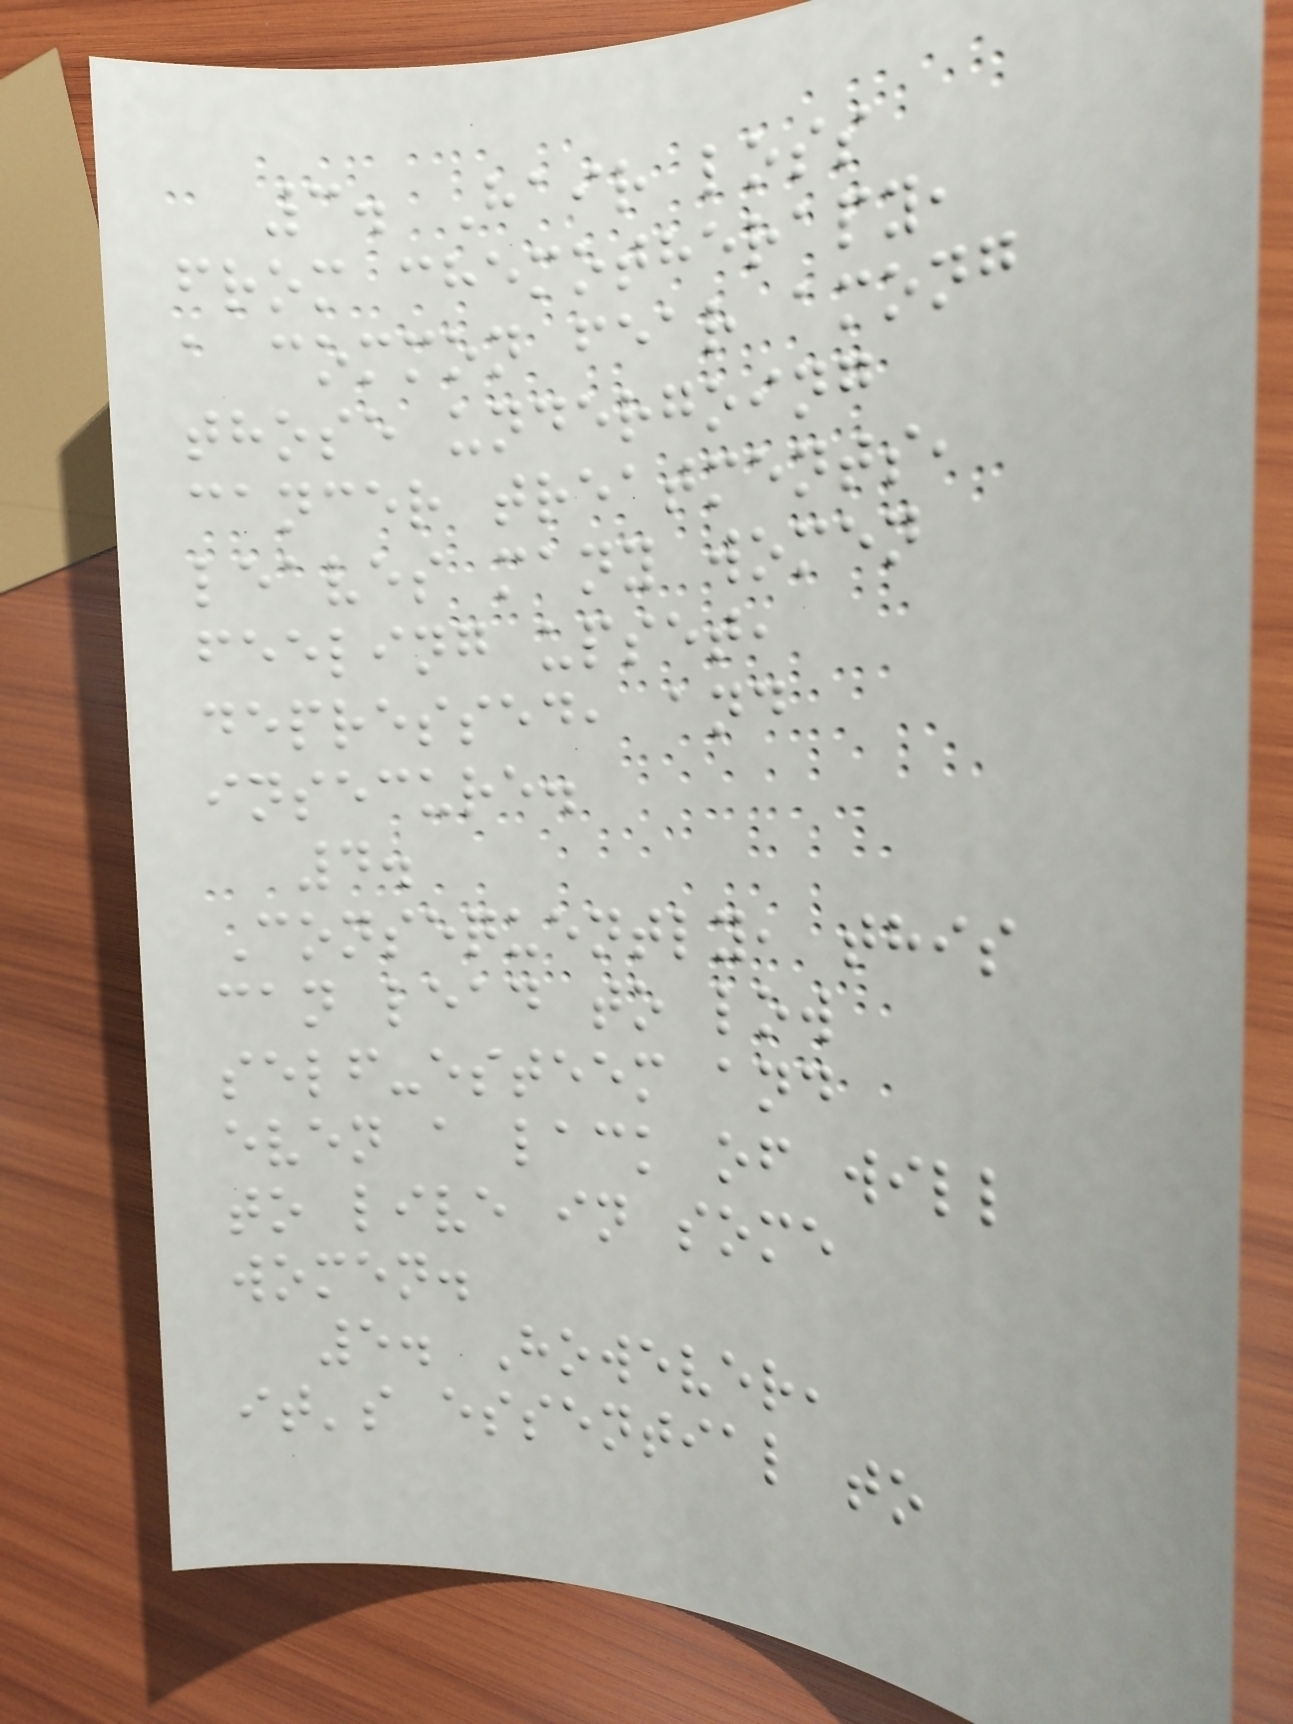3. Hair loss
from chemotherapy,
a common fear among
those undergoing
cancer treatments,
leaves many women
feeling upset,
depressed, and
insecure.
4.
Consequently, this
can lead to low
self-esteem and
even a lack of will
to live in some
women.
5. However,
it's essential to
